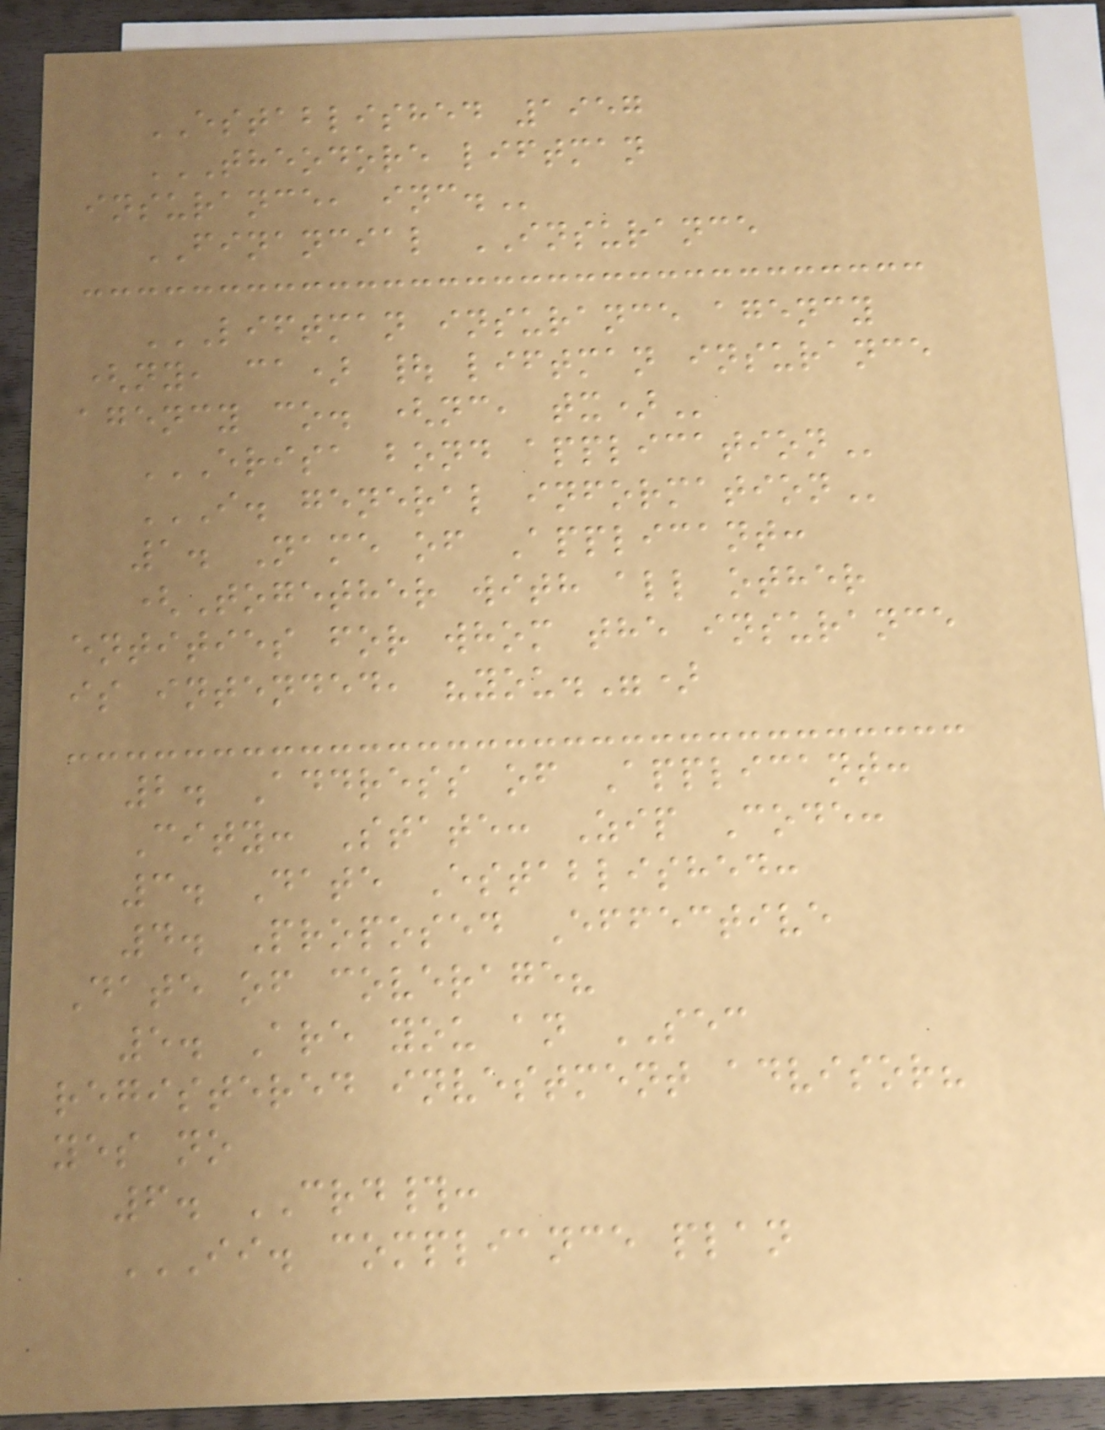ESTABLISHED 1957
THEODORE LIFTMAN
INSURANCE, INC.
FINANCIAL INSURANCE
LIFTMAN INSURANCE AGENCY
(NY, CA) | LIFTMAN INSURANCE
AGENCY CO. (NC, TX)
ERISA BOND APPLICATION
I. GENERAL INFORMATION
1. Name of Applicant:
(Together with all other
entities for whom the insurance
is intended, "you.")
2. Address of Applicant:
City: State: Zip Code:
3. Date Established:
4. Proposed Effective
Date of coverage?
5. Are you an SEC
registered investment advisor?
yes no
6. CRD#:
II. COMPLIANCE PLAN
